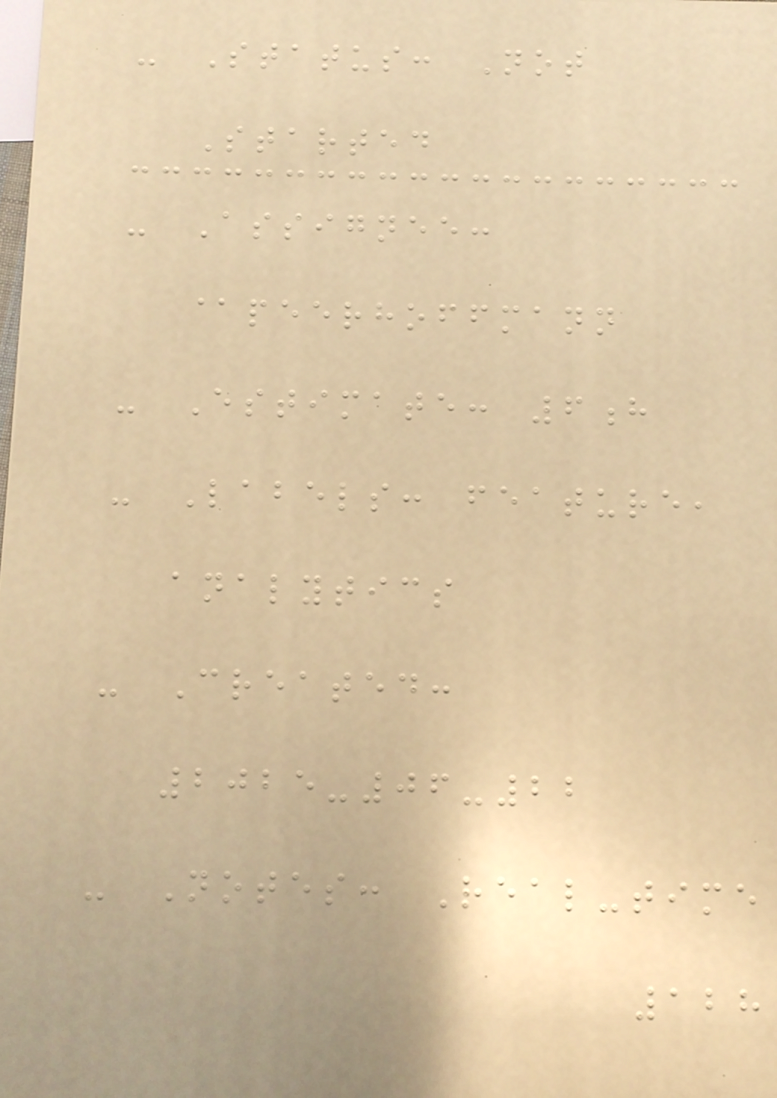- Status: Not
Started
- Assignee:
@peerhoffmann
- Estimate: 6h
- Labels: feature,
analytics
- Created:
2025-06-22
- Notes: Real-time
128
